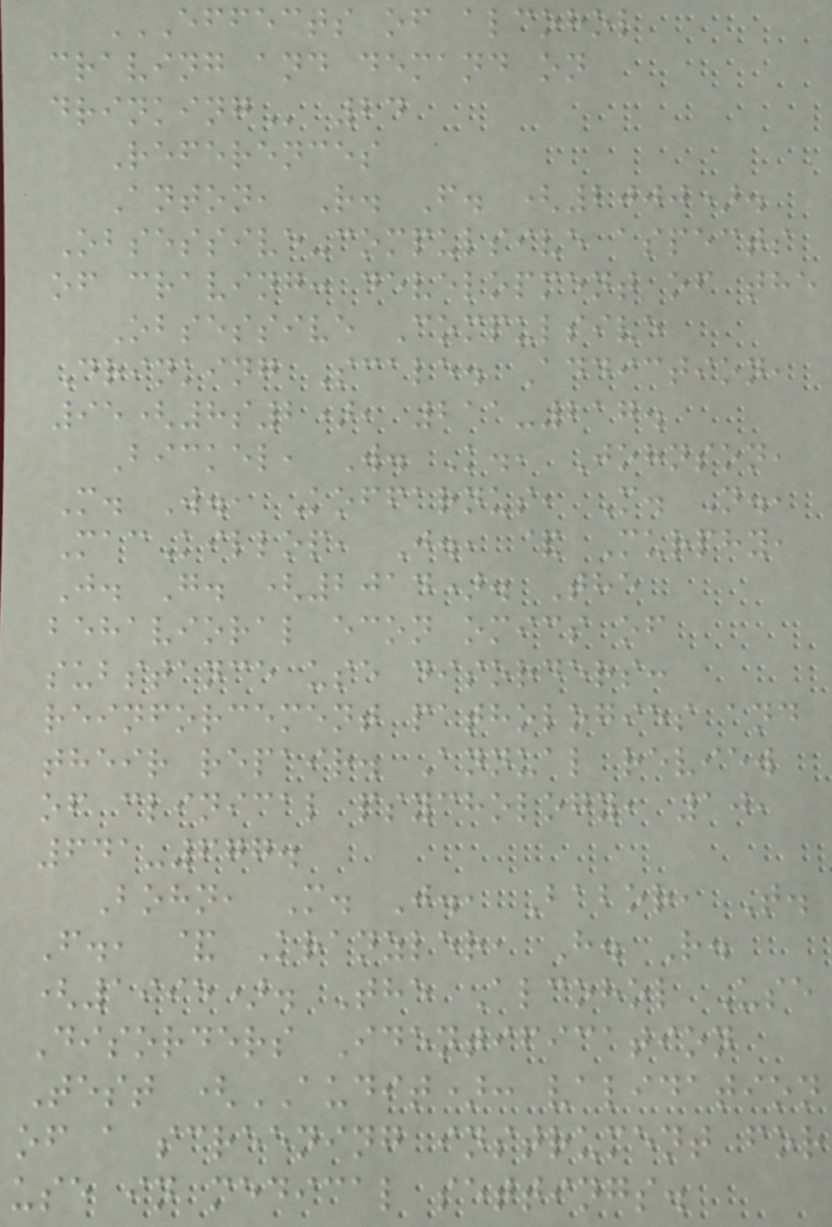EFFECTS OF ALCOHOL
CRAVING AND DEMAND ON
DRINKING 24
References
Anton, R. F. (2000).
Obsessive-compulsive aspects
of craving: development of the
Obsessive Compulsive
Drinking Scale. Addiction,
95(8s2), 211-217.
Bickel, W. K., Johnson,
M. W., Koffarnus, M. N.,
MacKillop, J., & Murphy,
J. G. (2014). The
behavioral econ omics of
substance use disorders:
reinforcement pathologies and
their repair. Annual review
of clinical psychology, 10,
641-677.
Bohn, M. J., Babor, T.
F., & Kranzler, H. R.
(1995). The Alcohol Use
Disorders Identification
Test (AUDIT): validation
of a screening instrument for
use in medical settings.
